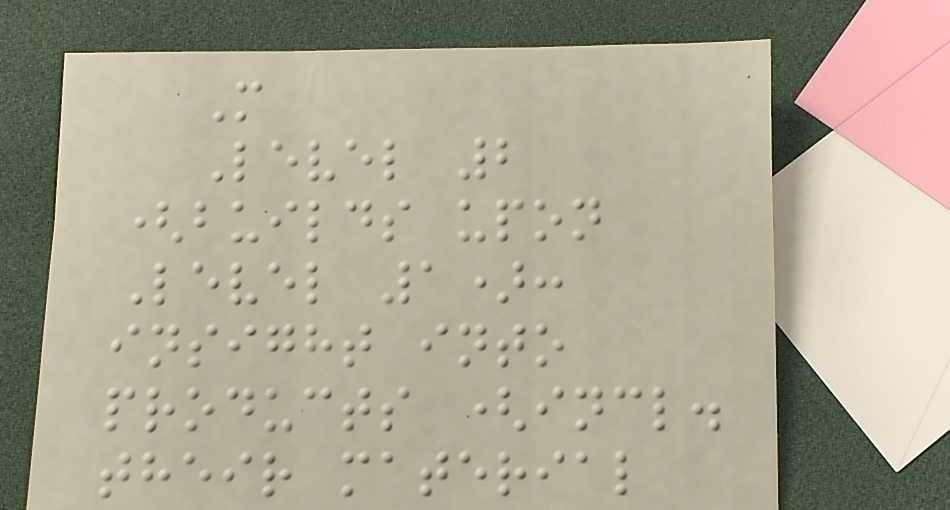M
Level 2
(builds upon
Level 1):
insight into
products (incl.
their material
